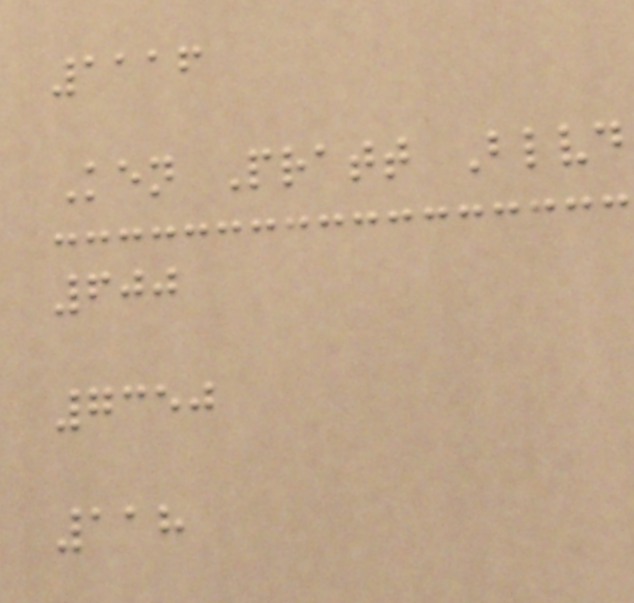1116
Ken Pratt Blvd
600
7350
118
